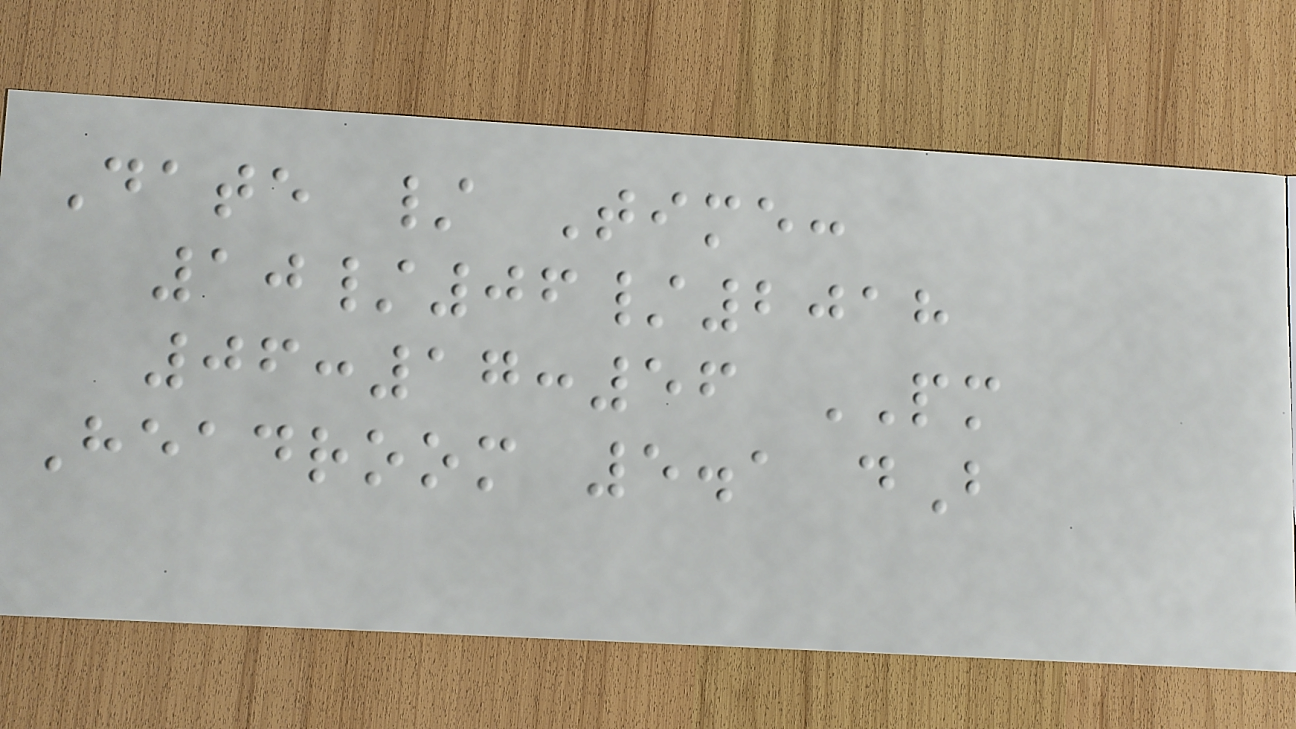Date / Time:
10/06/2018
06:17:56 PM
Headroom 5.1 dB
